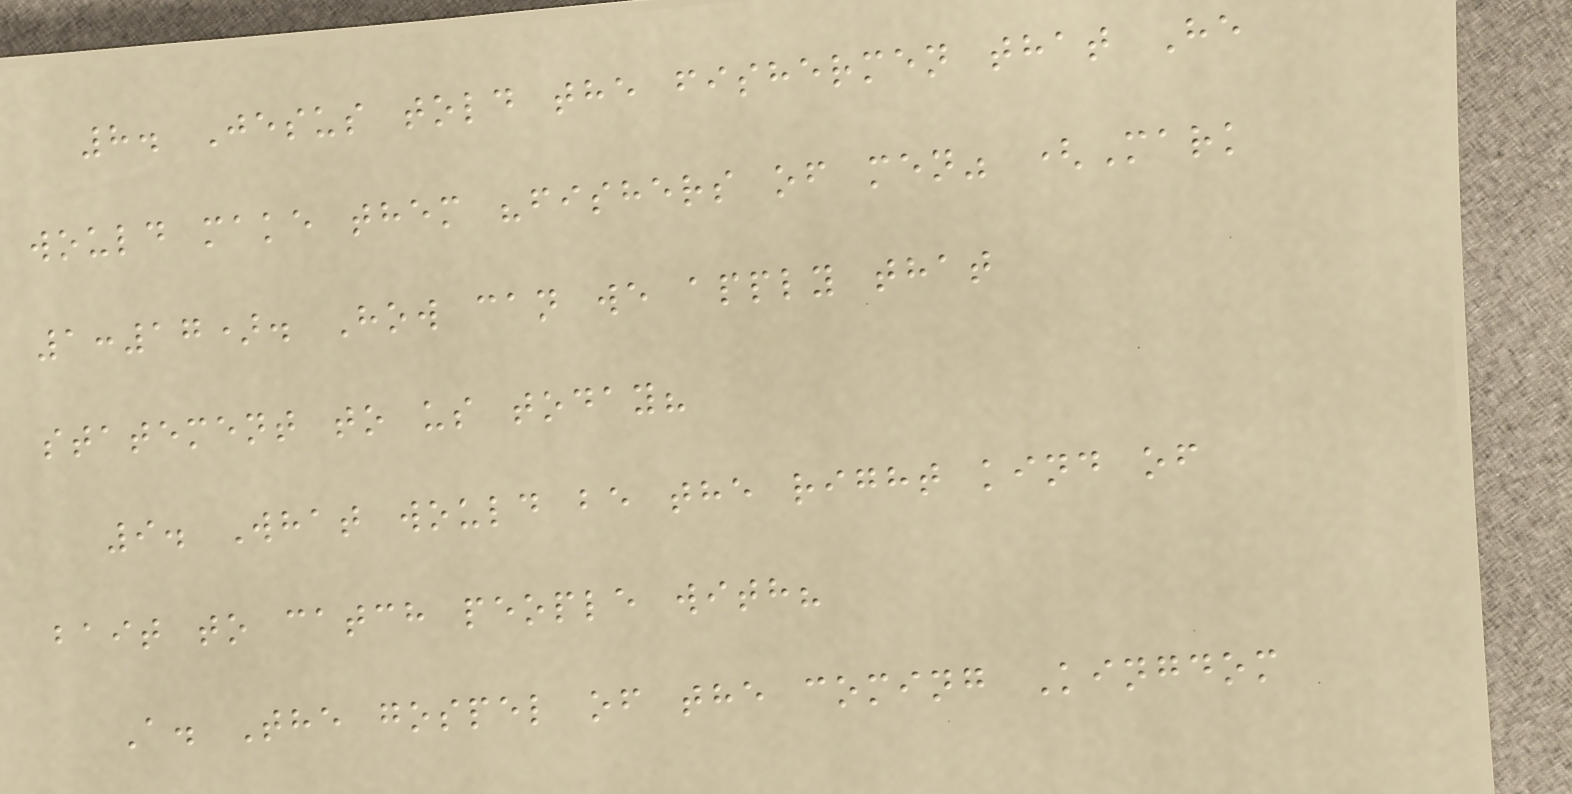8. Jesus told the fishermen that He
would make them "fishers of men" (Mark
1:17). How can we apply that
statement to us today?
9. What would be the right kind of
bait to catch people with?
A. The gospel of the coming Kingdom
